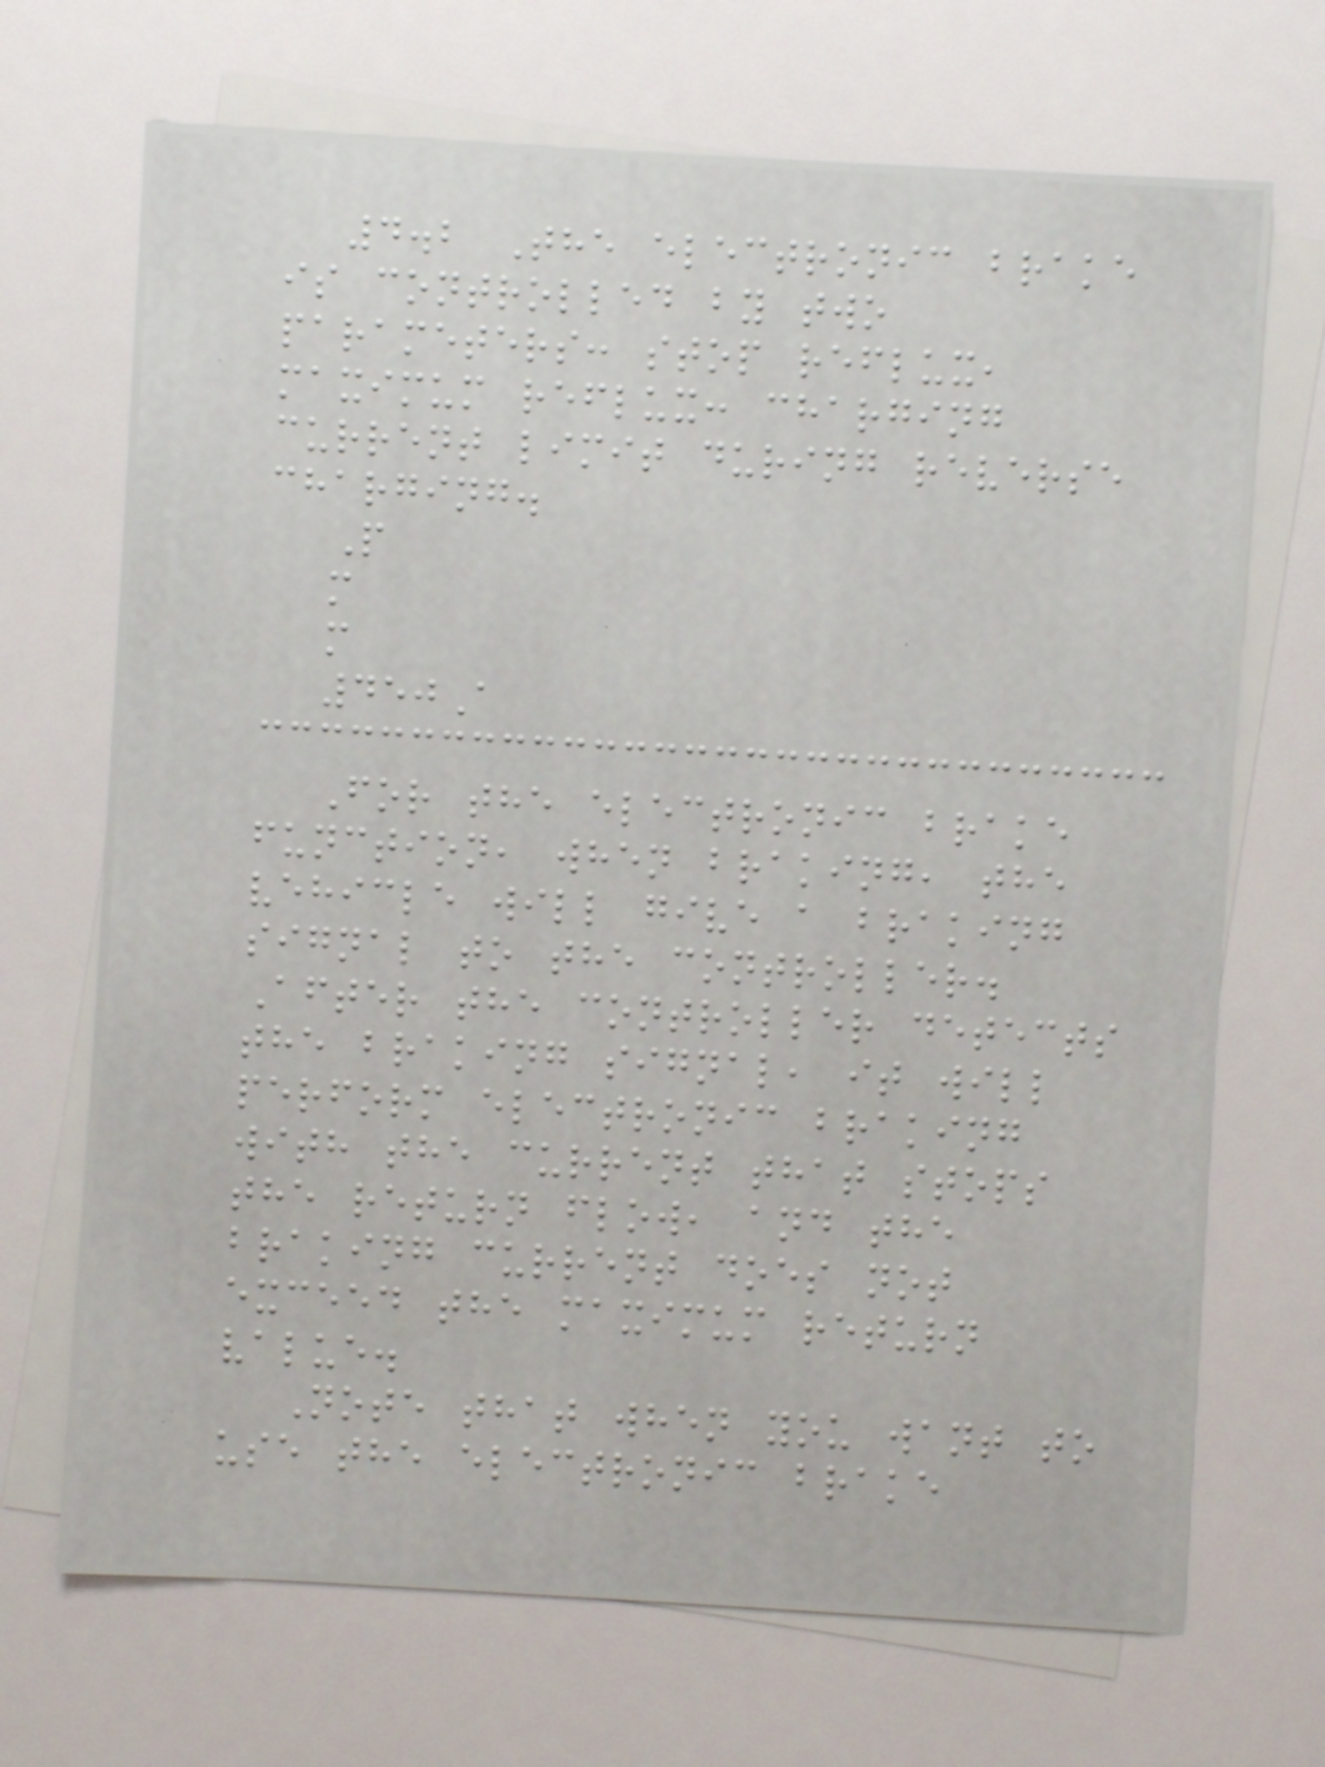4.2 The electronic brake
is controlled by two
parameters: stop reflux,
maximum reflux: charging
current limit during reverse
charging.
P
m
m
450A
For the electronic brake
function, when braking, the
vehicle will give a braking
signal to the controller.
After the controller detects
the braking signal, it will
perform electronic braking
with the current that stops
the return flow, and the
braking current does not
exceed the maximum return
value.
Note that when you want to
use the electronic brake
